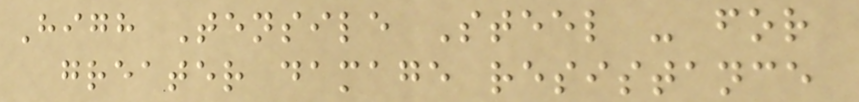High Tensile Steel - for
greater damage resistance
